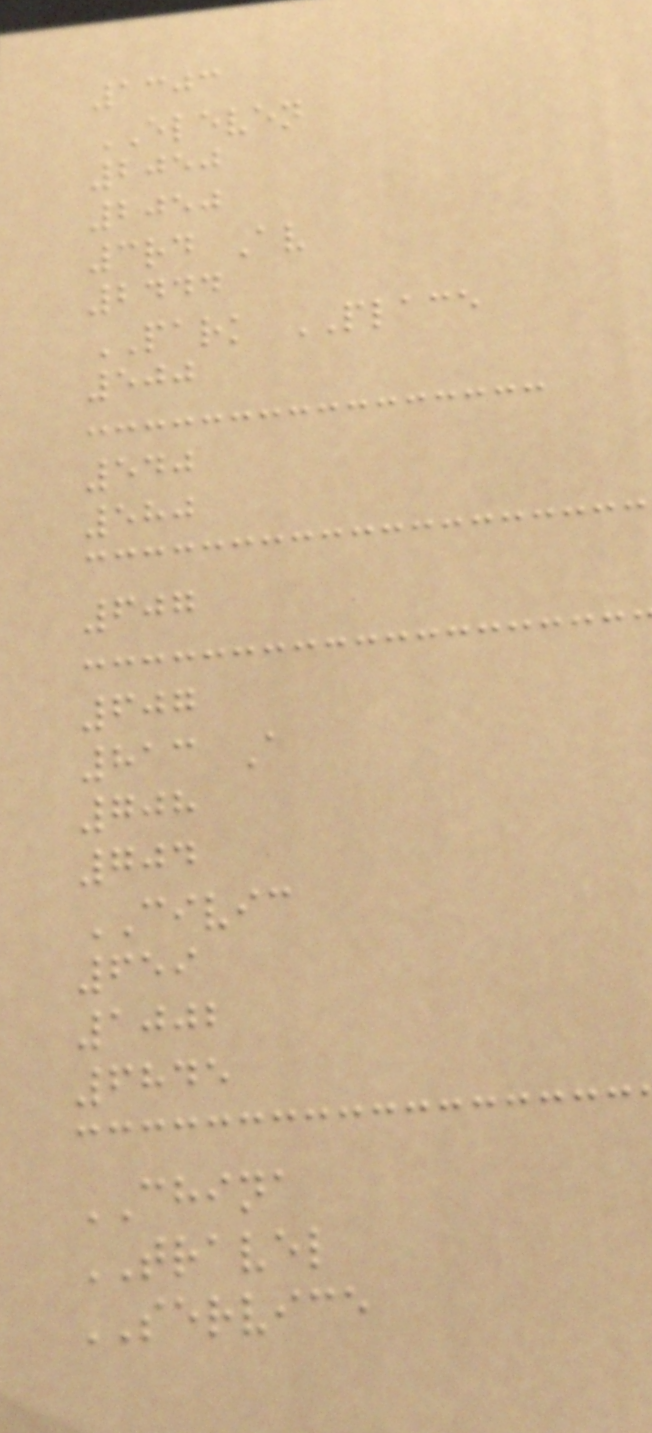1303
ELEVEN
2050
2050
3rd Av
2444
PARK PLACE
500
540
580
607
607
813 A
708
704
CIVIC
659
1002
6845
CHINA
TRAVEL
SERVICE
